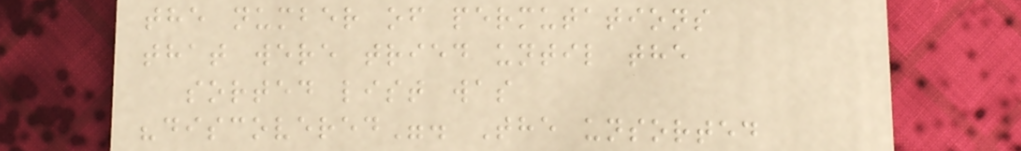the number of permutations
that were tried until the
sorted list was
"discovered". The unsorted
